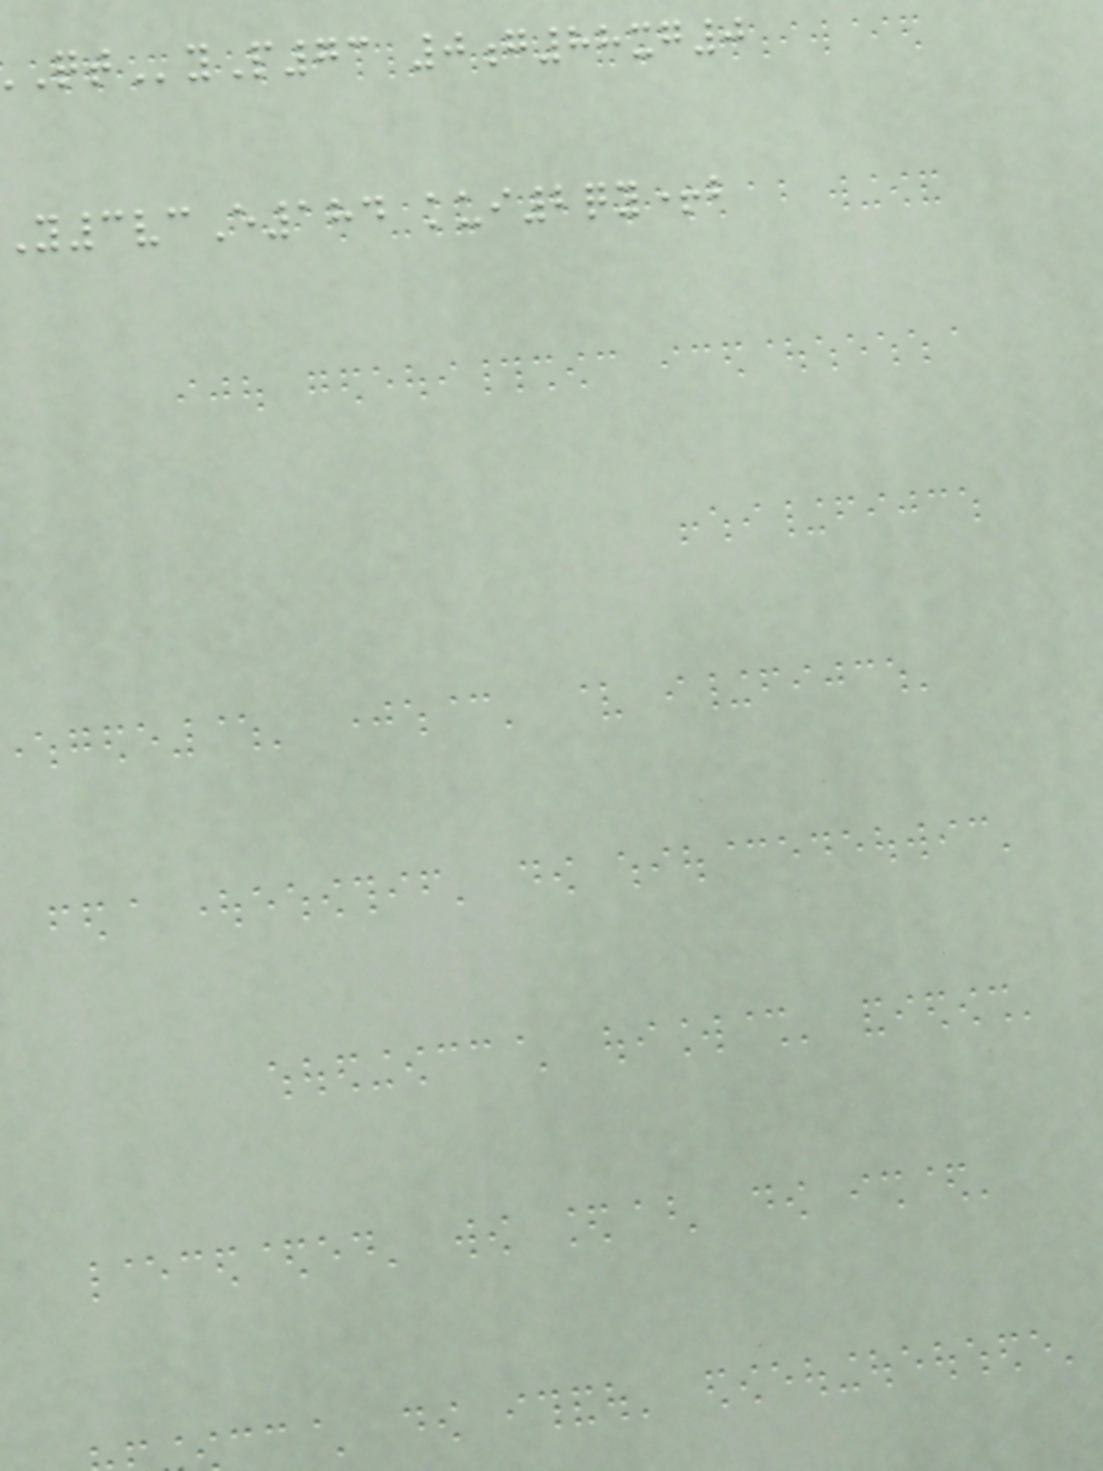yP73 0g88xg0
3vcE184 kui2qy+b
